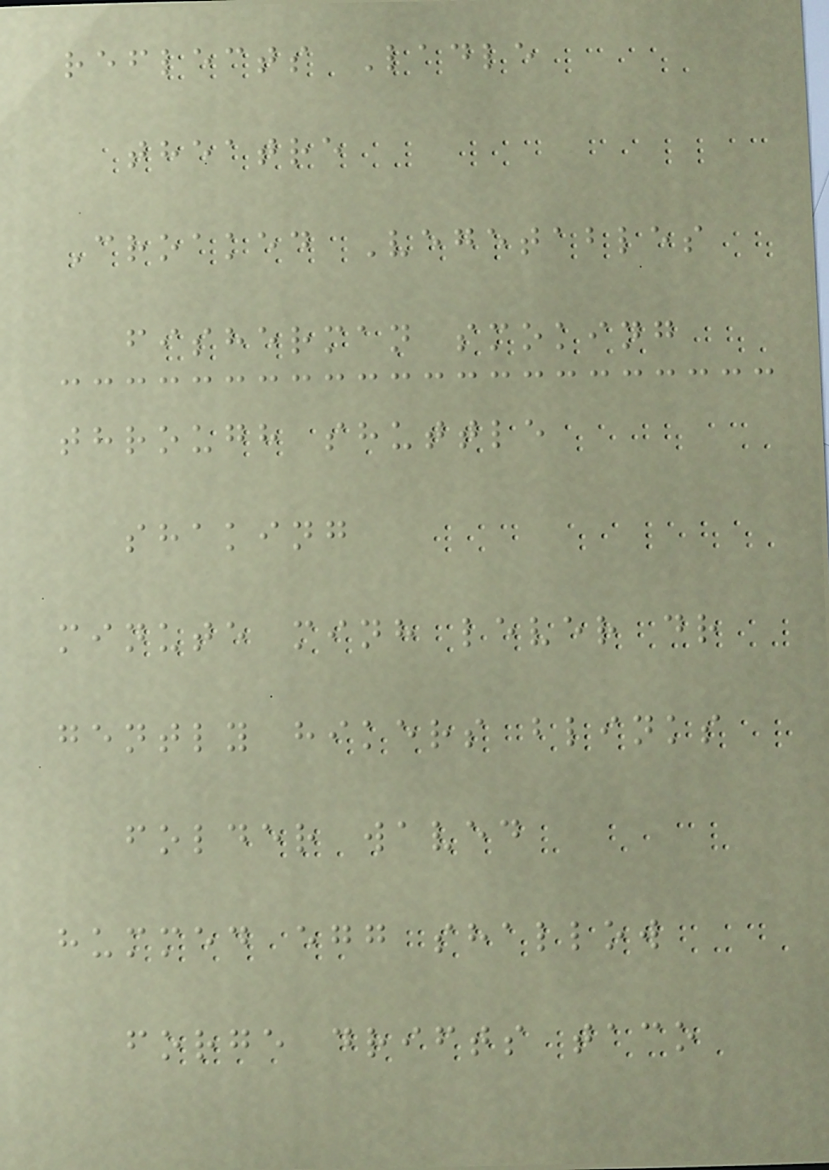reflects Ladle
theatre
Croaked Vegetables
fisherman smoking
through shuttle
shaking
minute minh lever dr
gently hikers blinks
folder waved
hummed egg shallow
forge drifts taco
